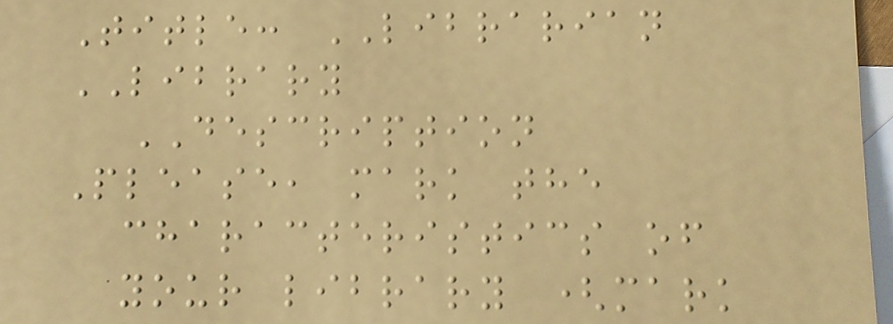Title: LIBRARIAN
LIBRARY
DESCRIPTION
Please, mark the
characteristics of
your library (mark
